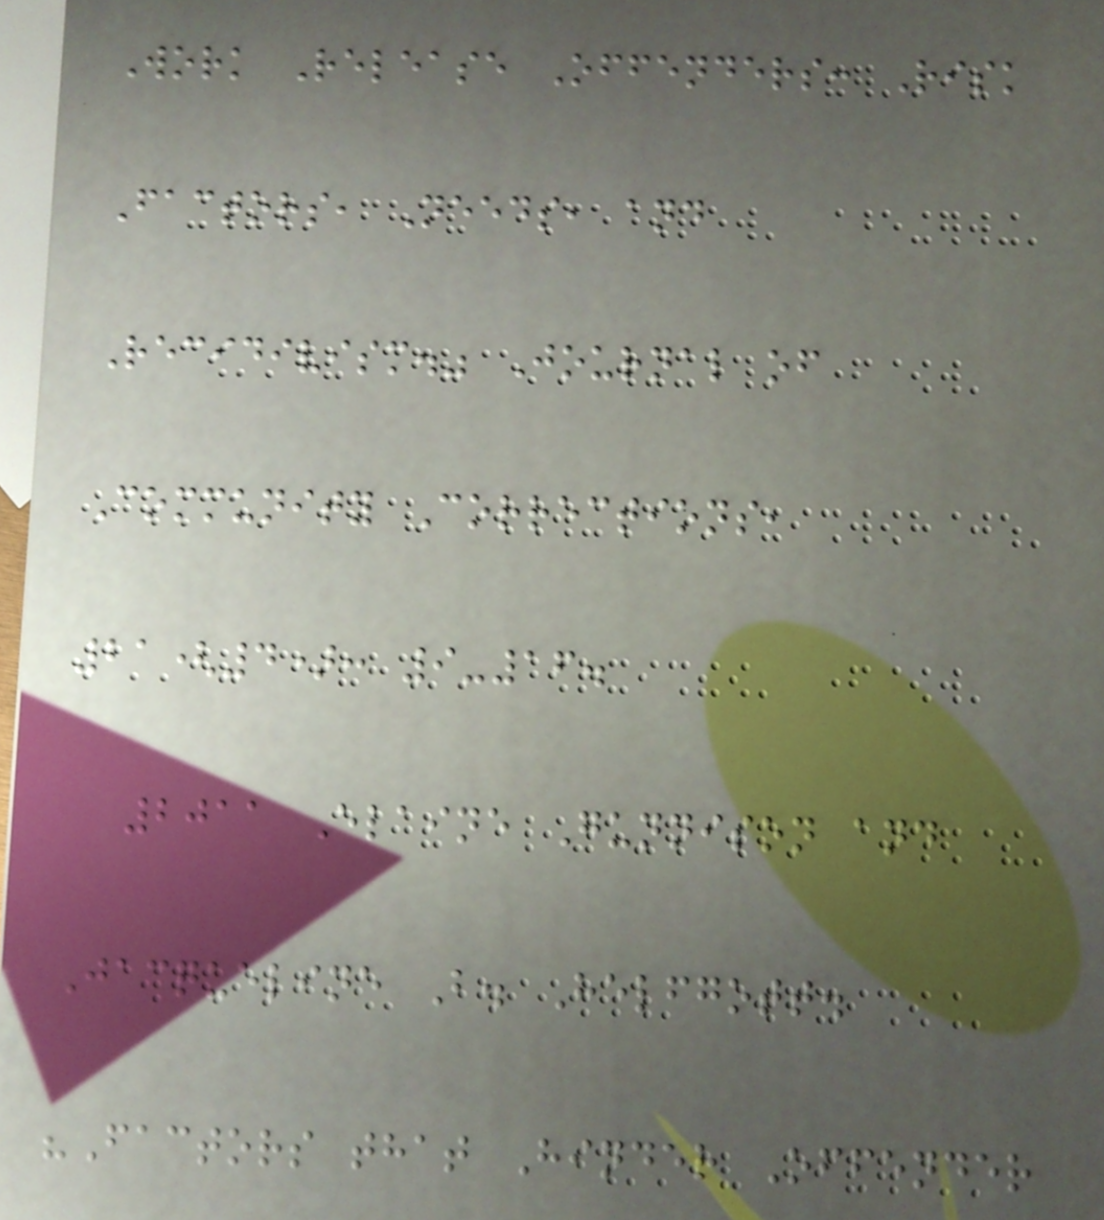Work Release Offenders: Risk
Factors, Needs, and
Recidivism." Journal of
Community Corrections,
21(4): 9-16.
2011 Elaine Gunnison and
Jacqueline B. Helfgott.
"Factors that Hinder Offender
